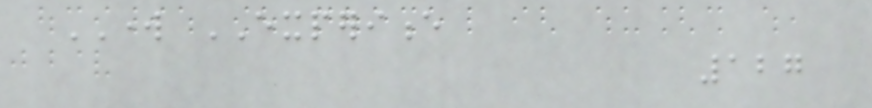WORK EXPERIENCE
127
